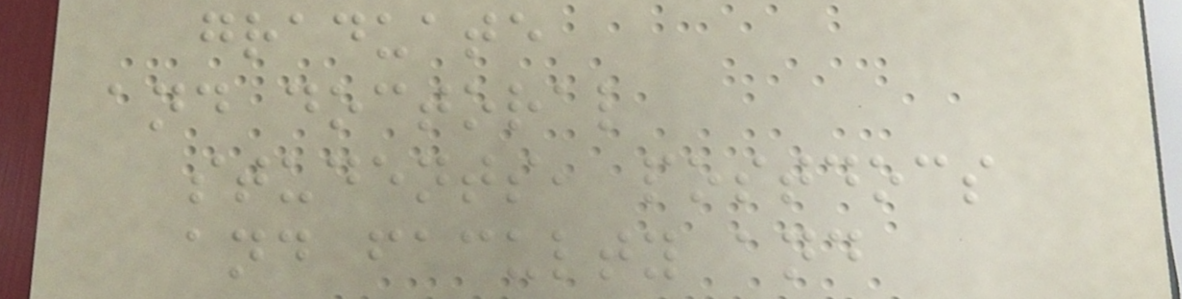graduate
and doctoral
students, postdocs
and faculty and
